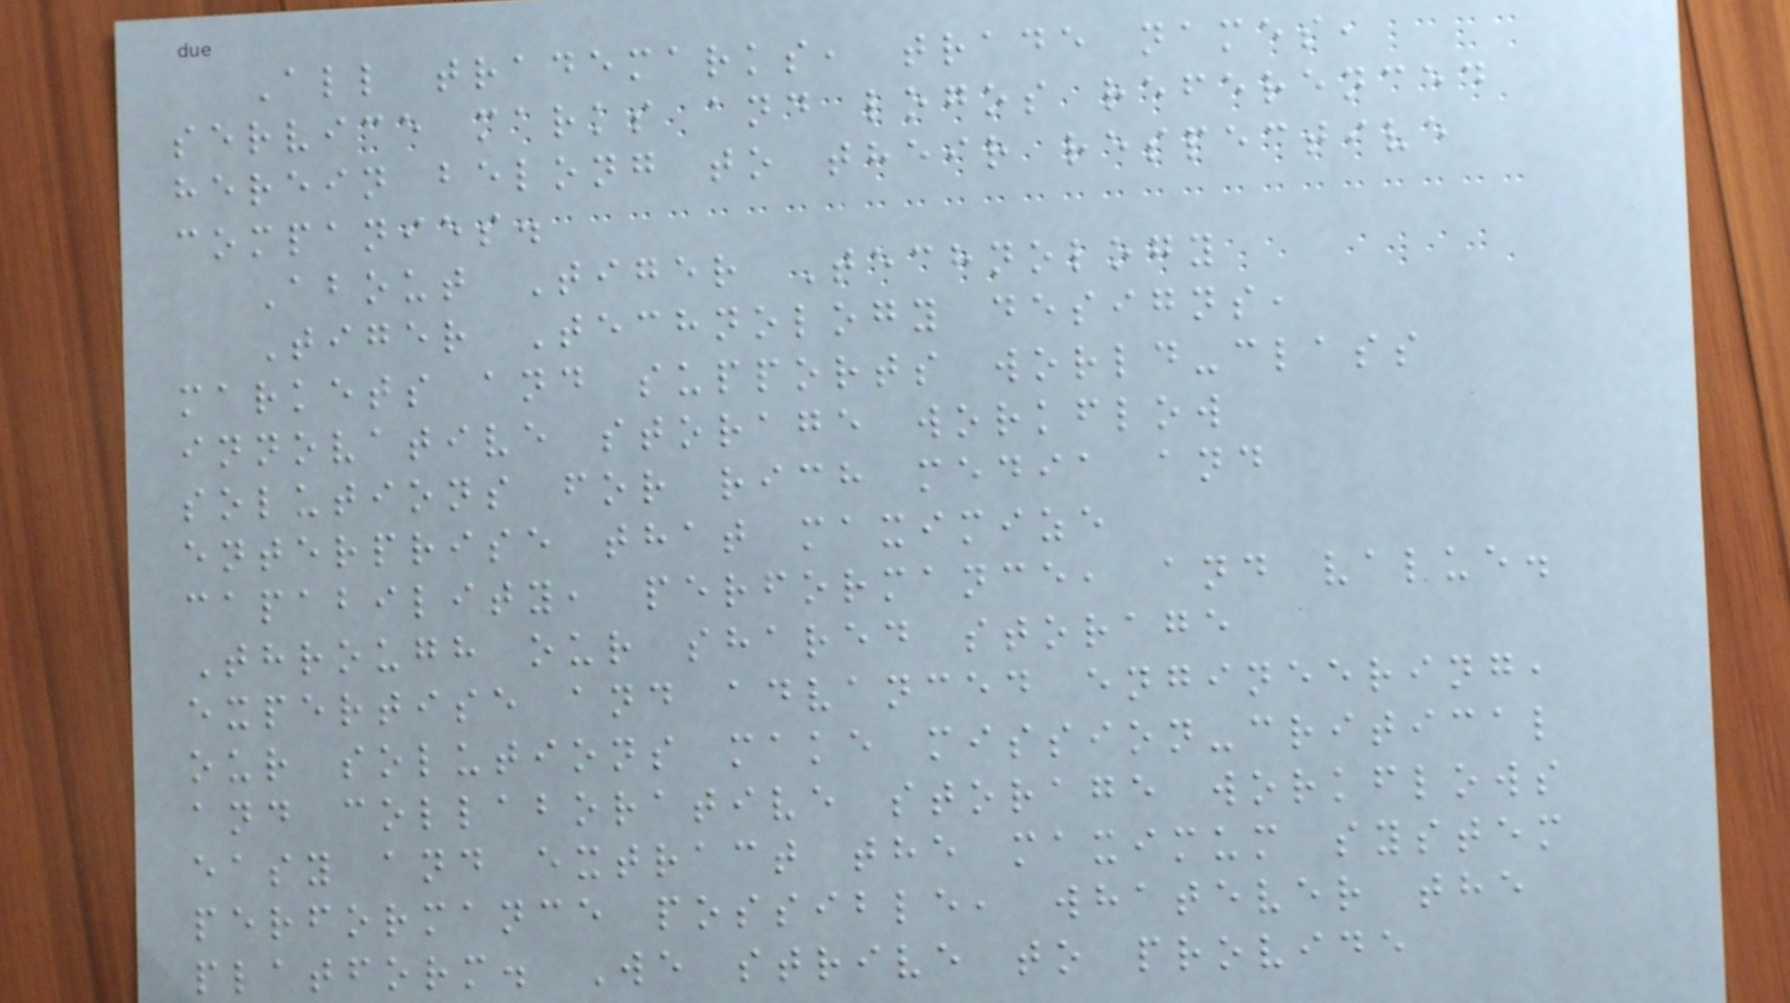All trademarks, trade names,
service marks and logos referenced
herein belong to their respective
companies.
About Tiger Technology
Tiger Technology designs,
markets and supports world-class
innovative storage workflow
solutions for rich media and
enterprise that maximize
capability, performance, and value.
Through our shared storage
expertise and advanced engineering,
our solutions make mission-critical
and collaborative storage workflows
easy and extract the maximum system
performance possible, whatever the
platform. We strive to provide
